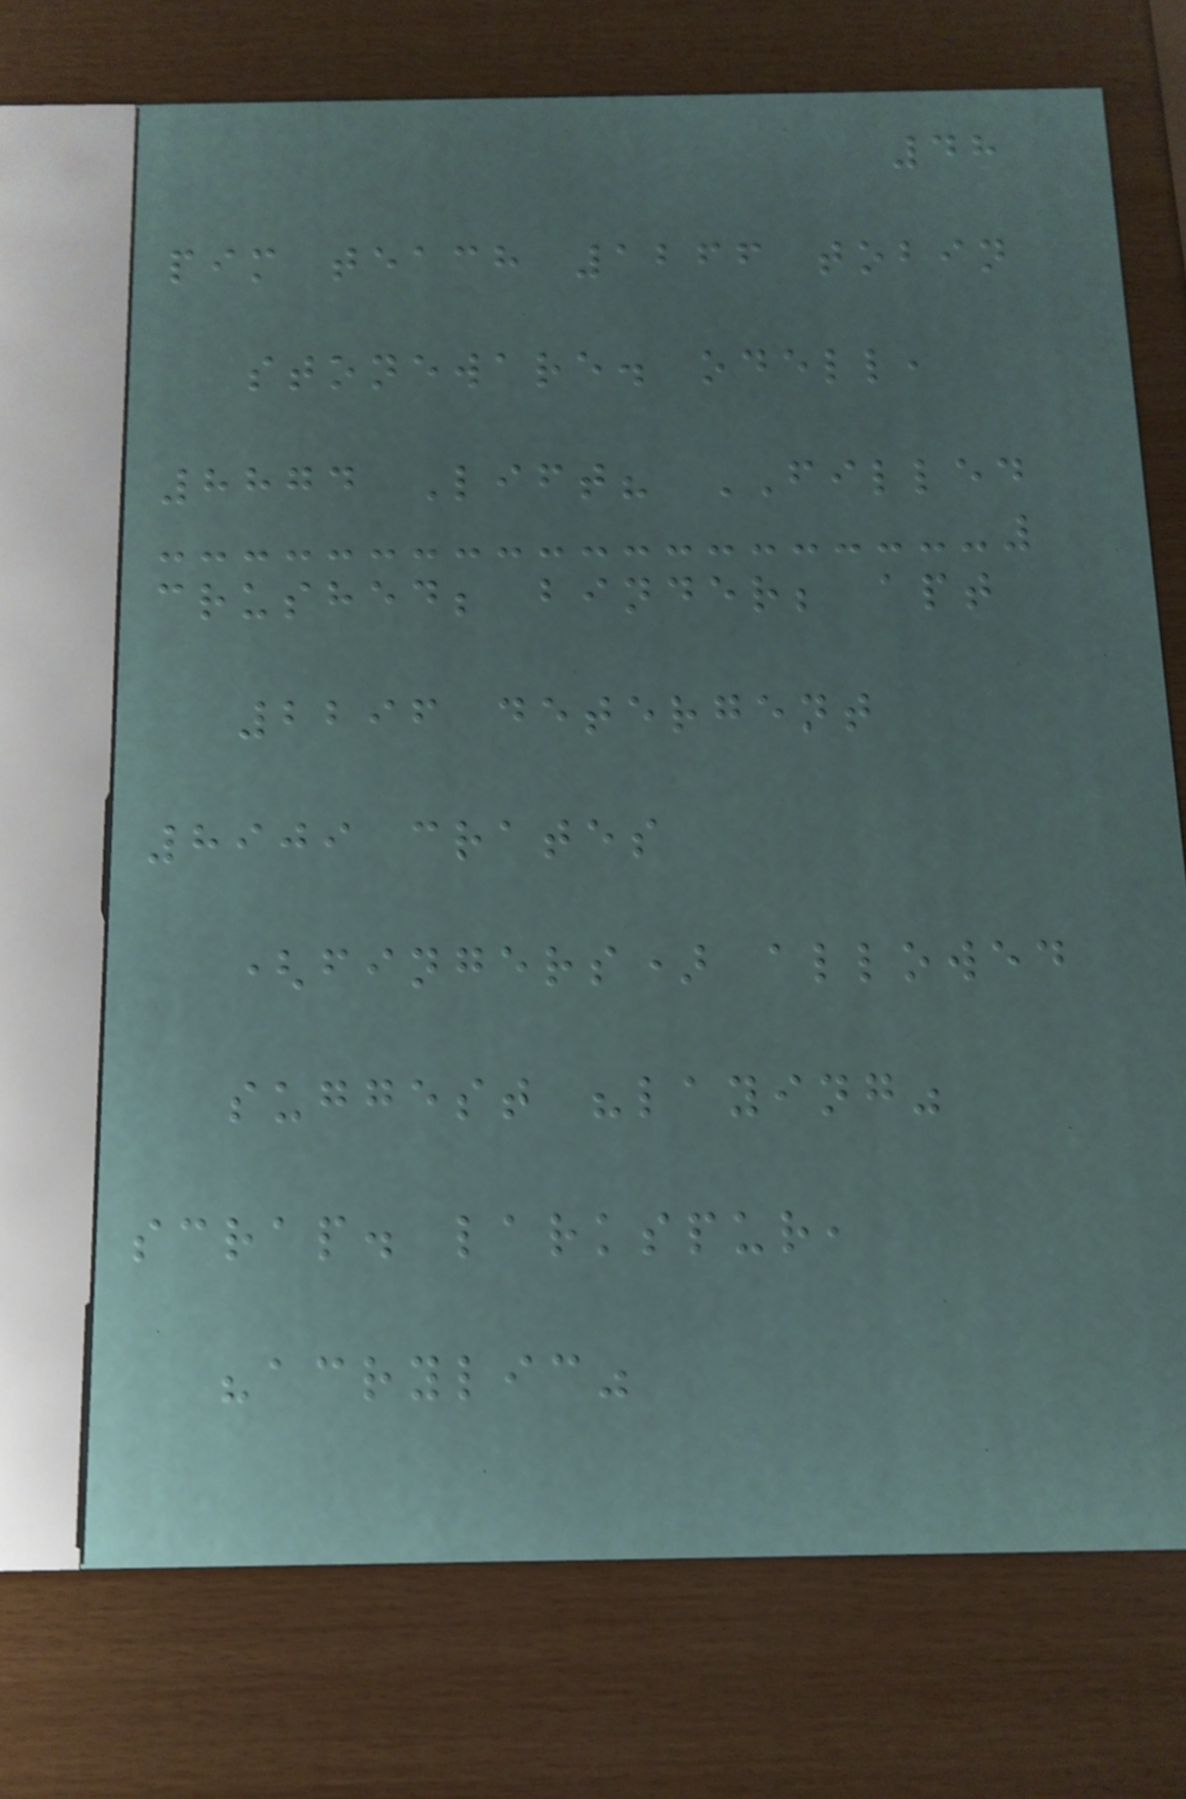48
pim teach 1266 tobin
stoneware. odell,
8874 Lift? FILLED
crushed; binder; apt
2296 detergent
8909 crates
(fingers) allowed
suggest "laying"
scrap. larkspur,
"acrylic"
